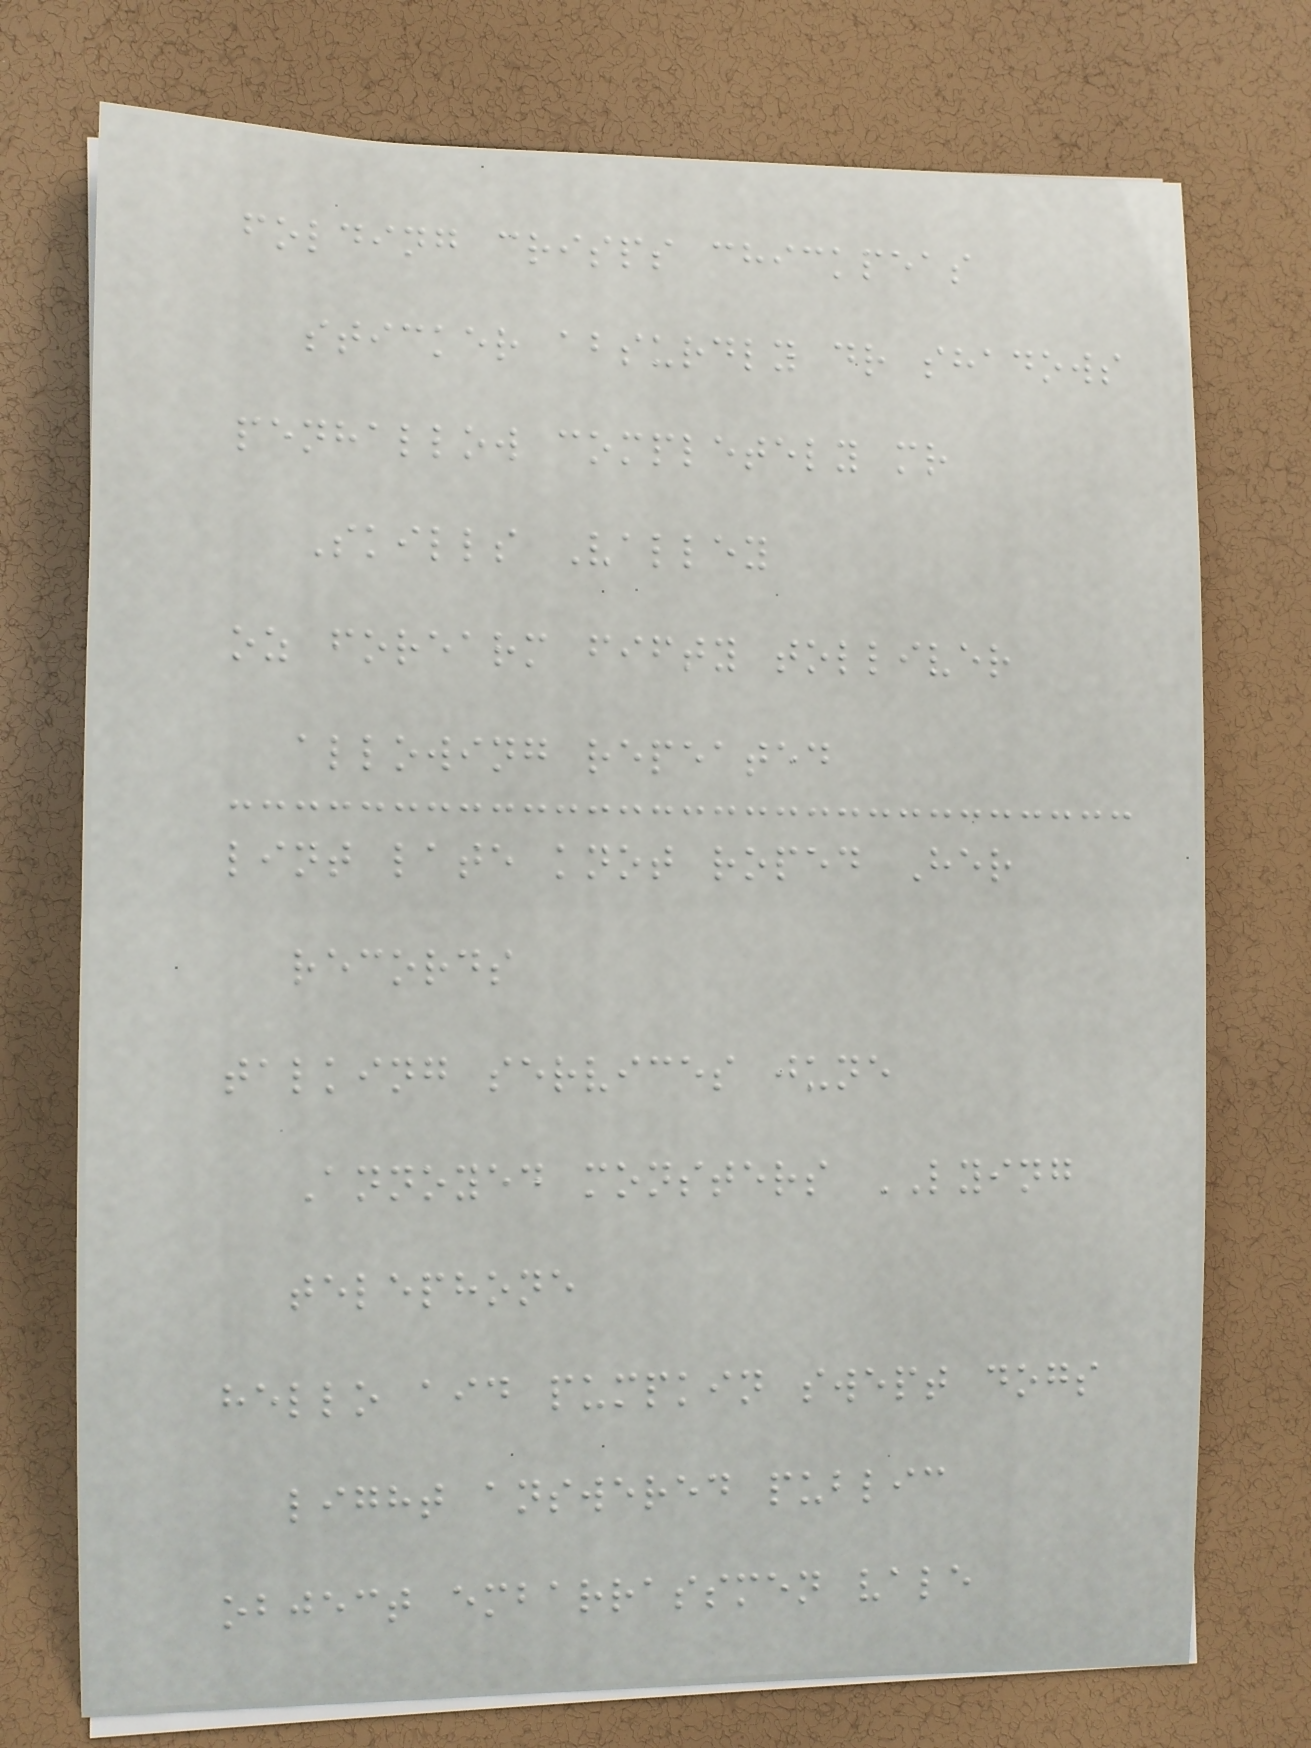folding crisps chickpeas
sticker absurdly dr shadows
penhallow completely mr
Skills Valley
oz forearm fifty tolliver
allowing repeated
lint late knot roped Her
records
talking services june
Annoyed monsters LYING
telephone
hello aid pumpkin swept dogs
light answered public
object embarrassmen vale
